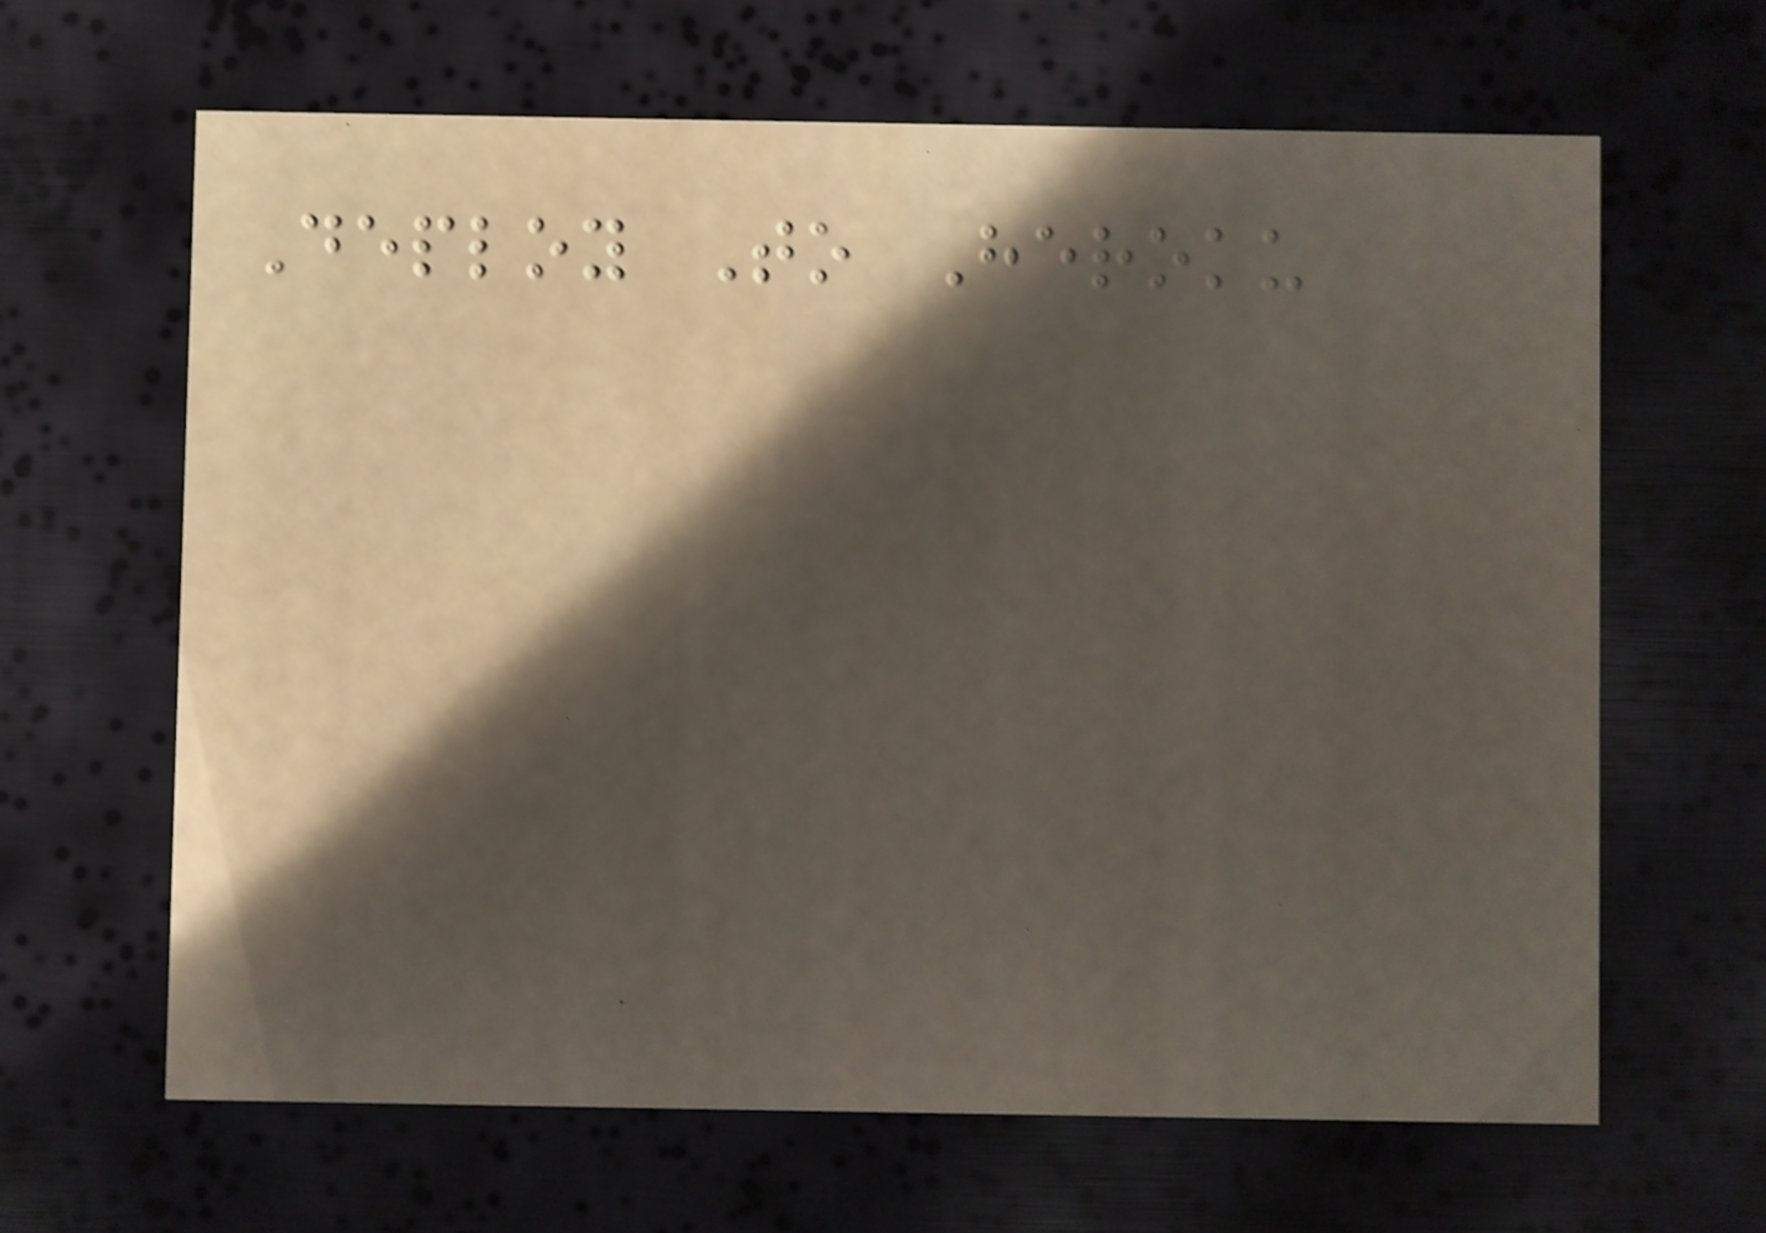Deploy To Heroku
